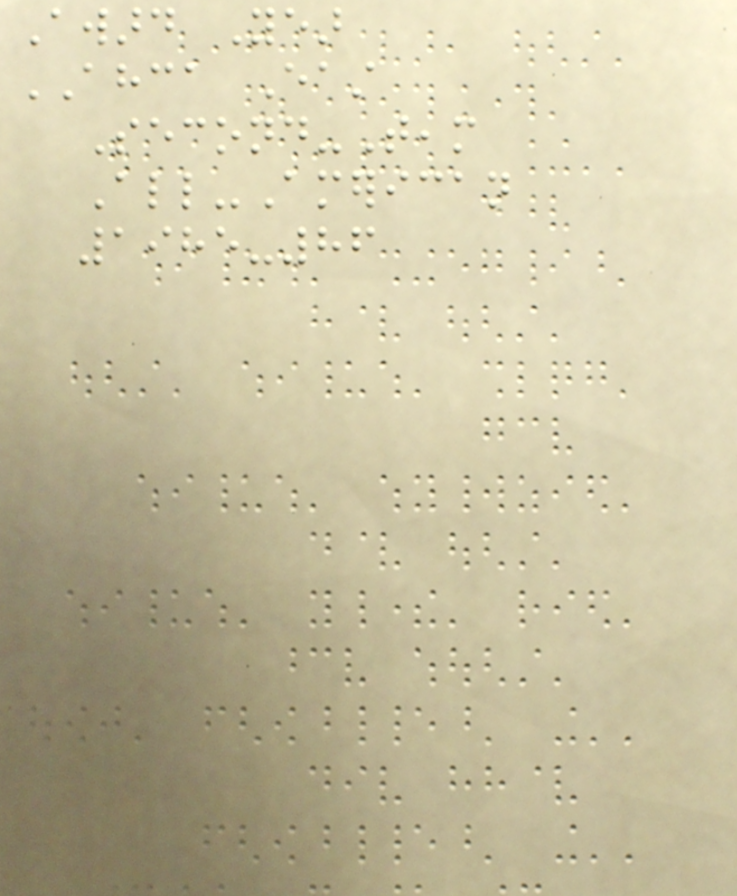Award Year
AHCA East
Second-Team
All-American
1985-86
